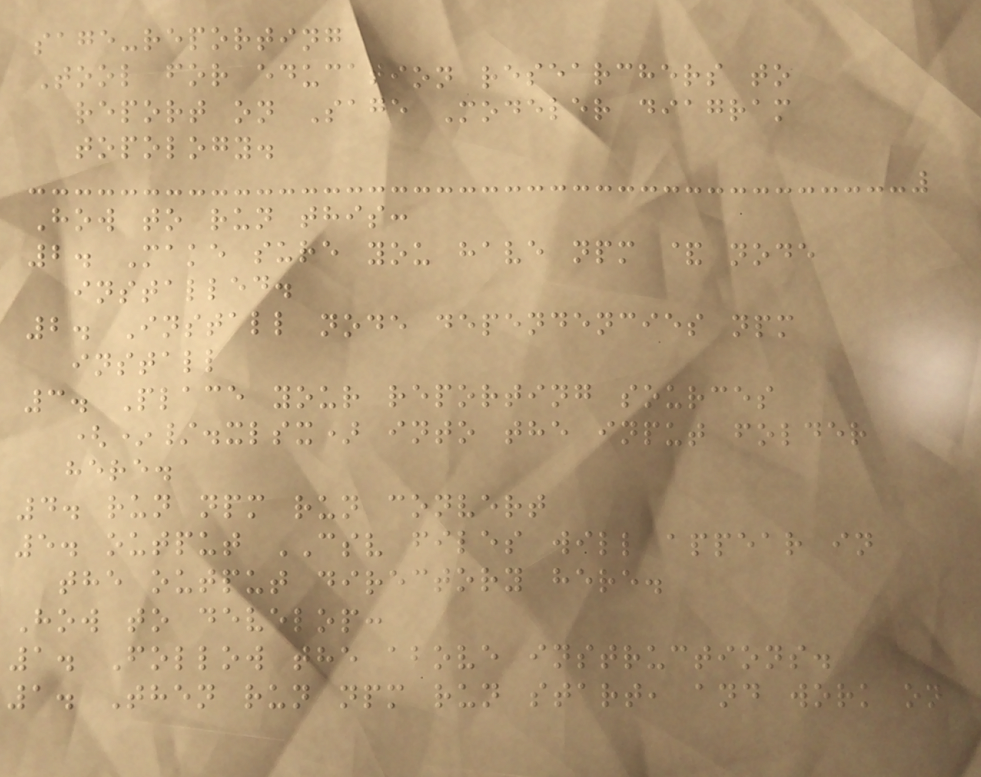sage-reporting
Tool for education researchers to
report on Sage Modeler diagram
topology.
How to run this:
2. Make sure you have npm & node
installed.
2. Install node dependencies npm
install
3. Place your reporting sources
(*/.xlsx) into the input folder
here.
4. run npm run convert
5. output CSV files will appear in
the output directory here.
How to develop:
1. Follow the above instructions.
1. Then run npm run start, and work on
